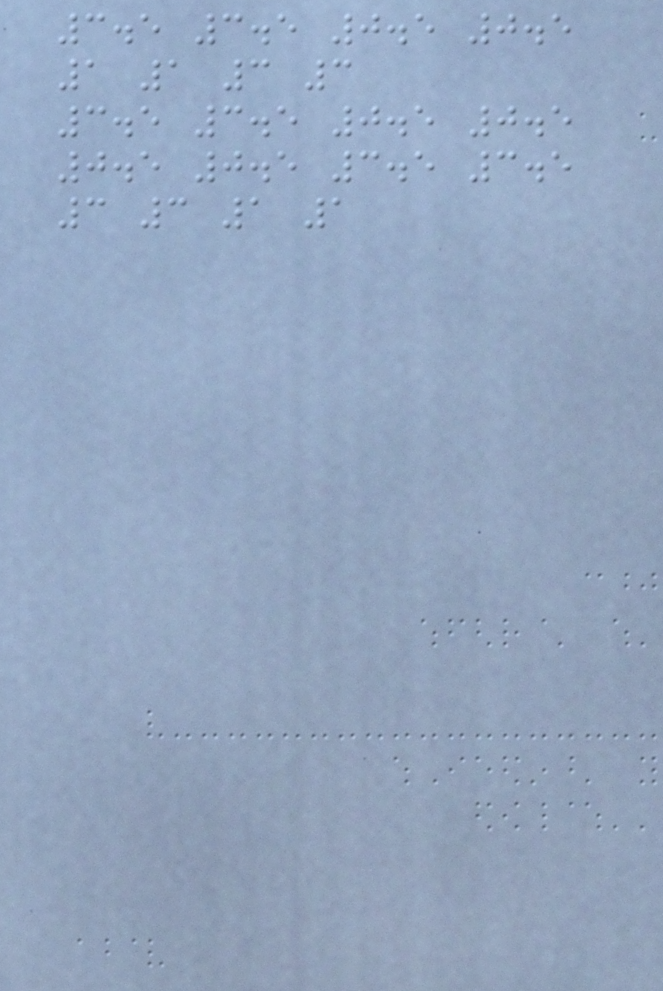3.5 3.5 0.5 0.5
1 1 3 3
3.5 3.5 0.5 0.5
0.5 0.5 3.5 3.5
3 3 1 1
